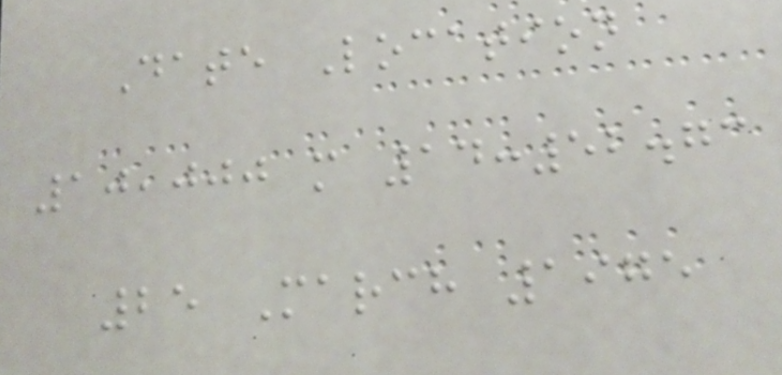Date Location
10,000 m 14:52.73
25 March 1975
